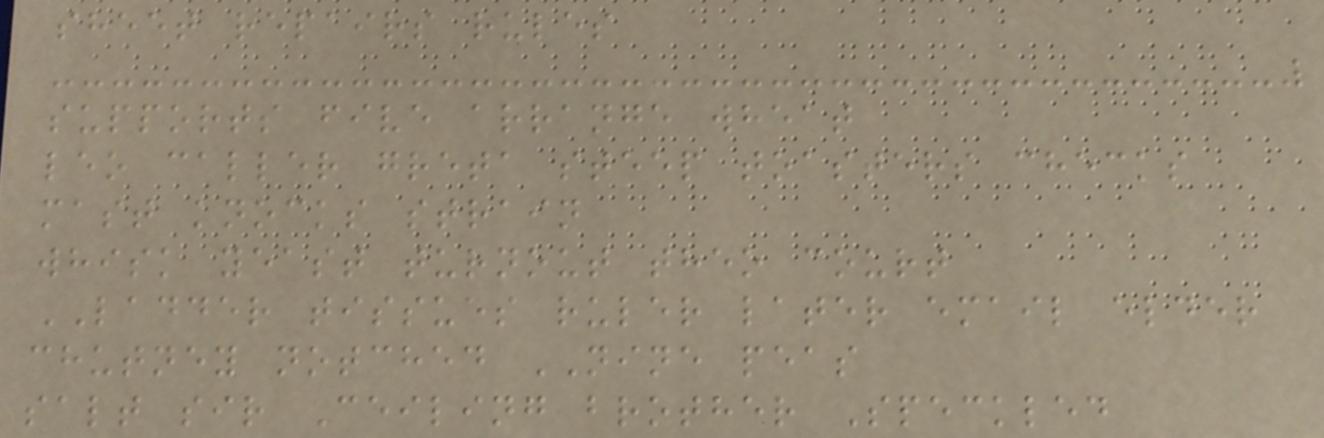sheet repairs rules
supports five arrange wheat
leo caller greta steep toasters checks
mast knocks strain
whisk yeast turnout theo court
LADDER tissues ruler later email elder
chutney notched NINE peas
salt sir Ceiling brother Speckled
